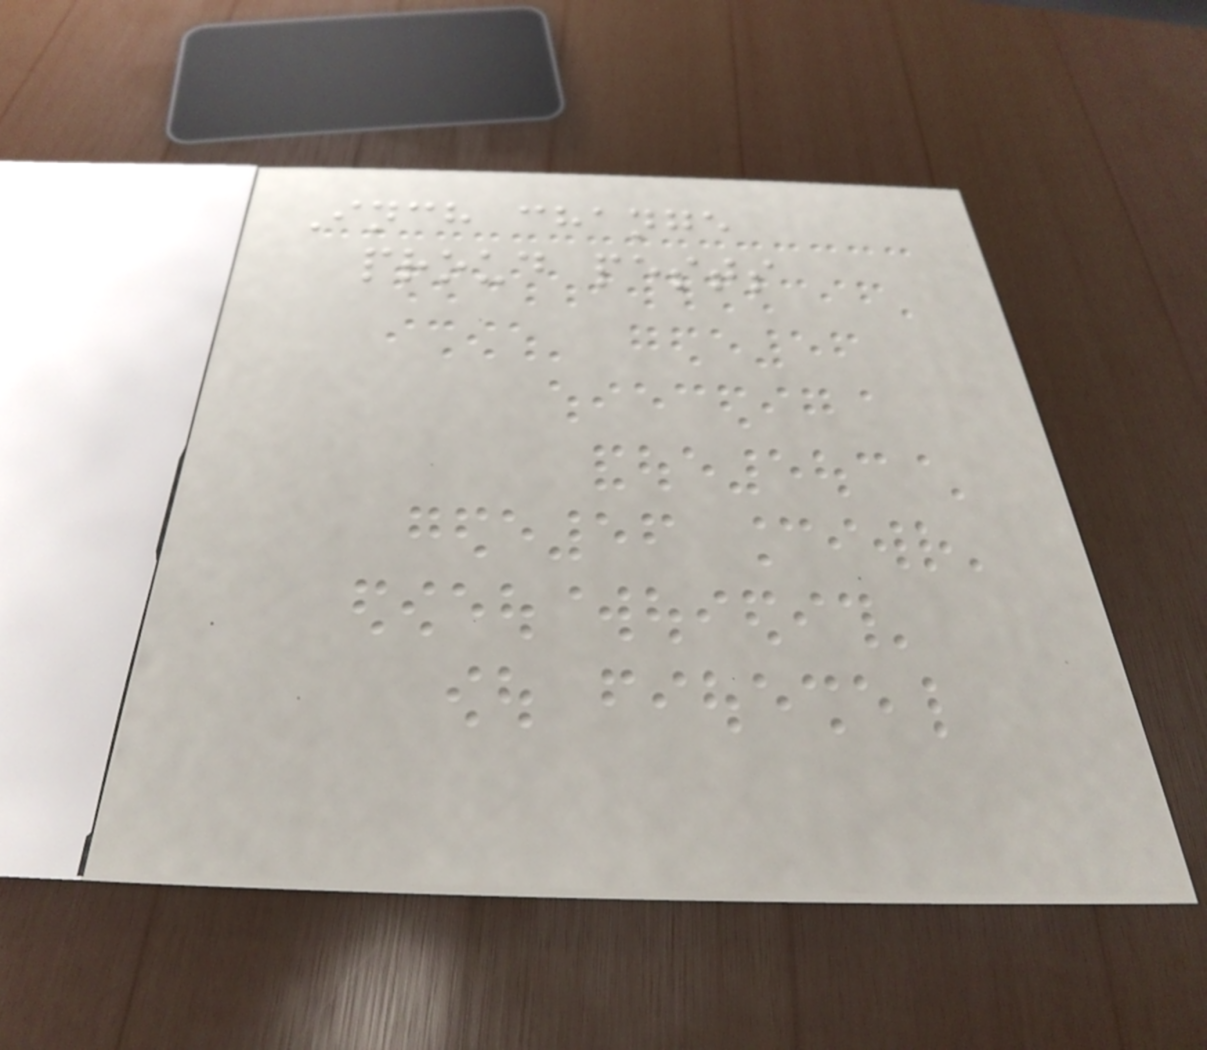Inch change
proud pests
